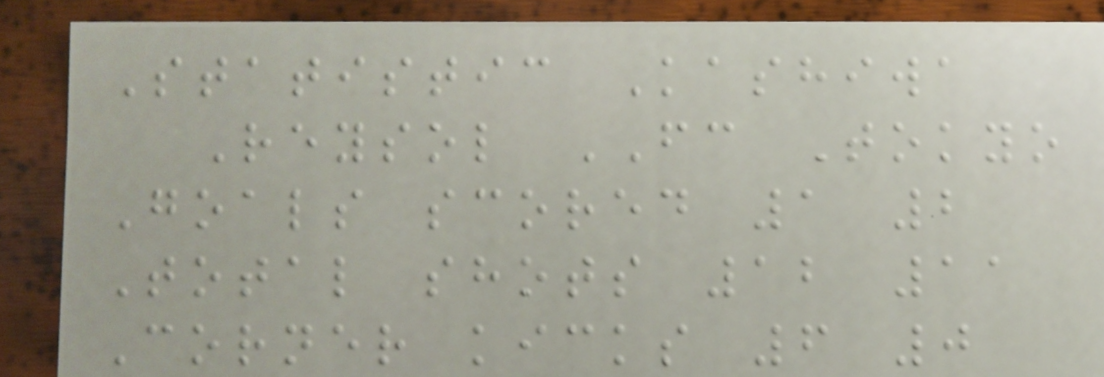Statistic Kashiwa
Reysol FC Tokyo
Goals scored 1 2
Total shots 12 11
Corner kicks 6 0
